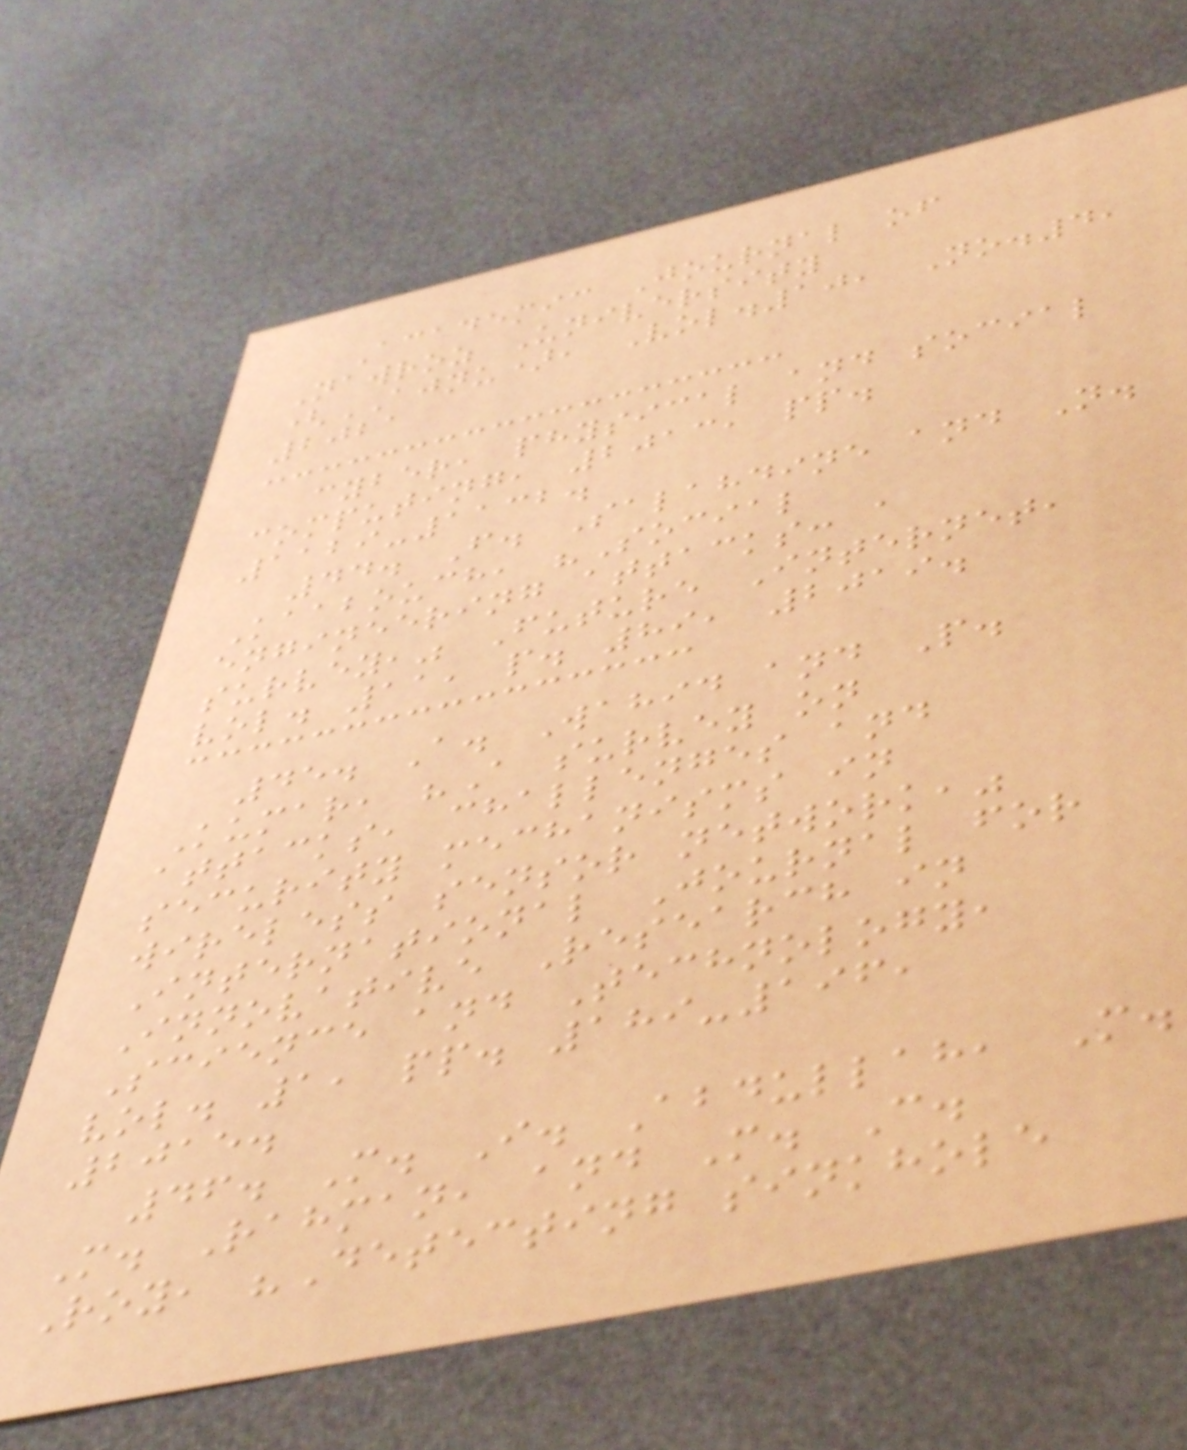Academic Journal of
Nawroz University
(AJNU), Vol.10, No.4,
2021
cyber, physical and social
computing, 2013, pp.
1129-1132.
44. F. Salahdine and N.
Kaabouch, "Social
engineering attacks: a
survey," Future Internet,
vol. 11, p. 89, 2019.
45. A. Wahid and P.
Kumar, "A survey on
attacks, challenges and
security mechanisms in
wireless sensor network,"
International Journal for
Innovative Research in
Science and Technology,
vol. 1, pp. 189-196,
2015.
46. M. I. Abdullah, M.
M. Rahman, and M. C.
Roy, "Detecting sinkhole
